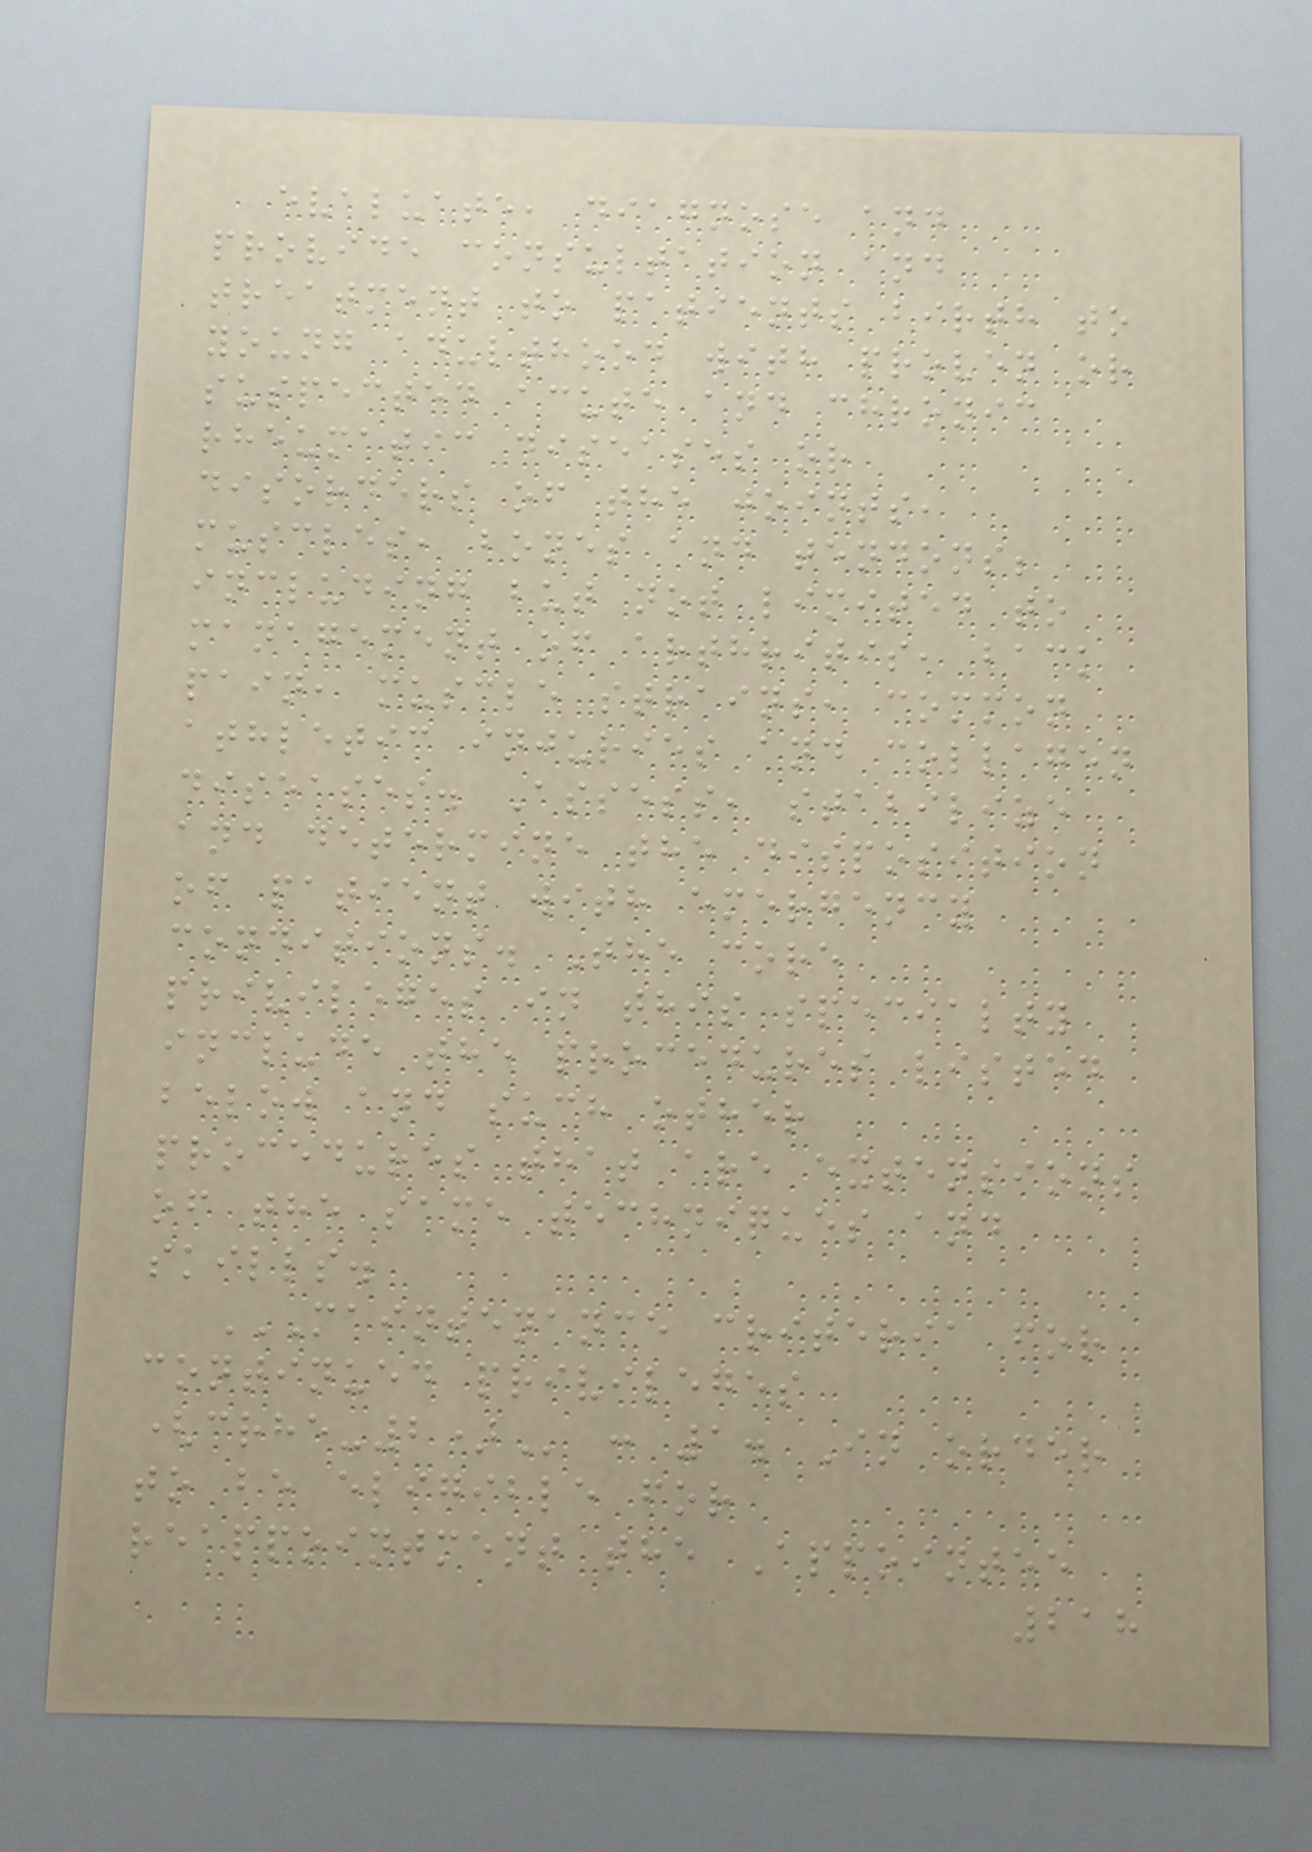evaluate, diagnose and
provide consultation and
treatment to patients birth to
young adulthood with proven or
suspected acute and chronic
rheumatic diseases or
disorders of the joints,
muscles, bones and tendons;
including but not limited to
management of arthritis, back
pain, muscle strains, common
athletic injuries and collagen
diseases. Assess, stabilize
and determine the disposition
of patient with emergency
conditions. The core
privileges in this specialty
include the procedures listed
below and such other
procedures that are extensions
of the same techniques and
skills.
MAINTENANCE CRITERIA FOR
CONTINUED PRIVILEGES
(CRHE-2) : 1. In order
to be eligible for
reappointment the Appointee
218
